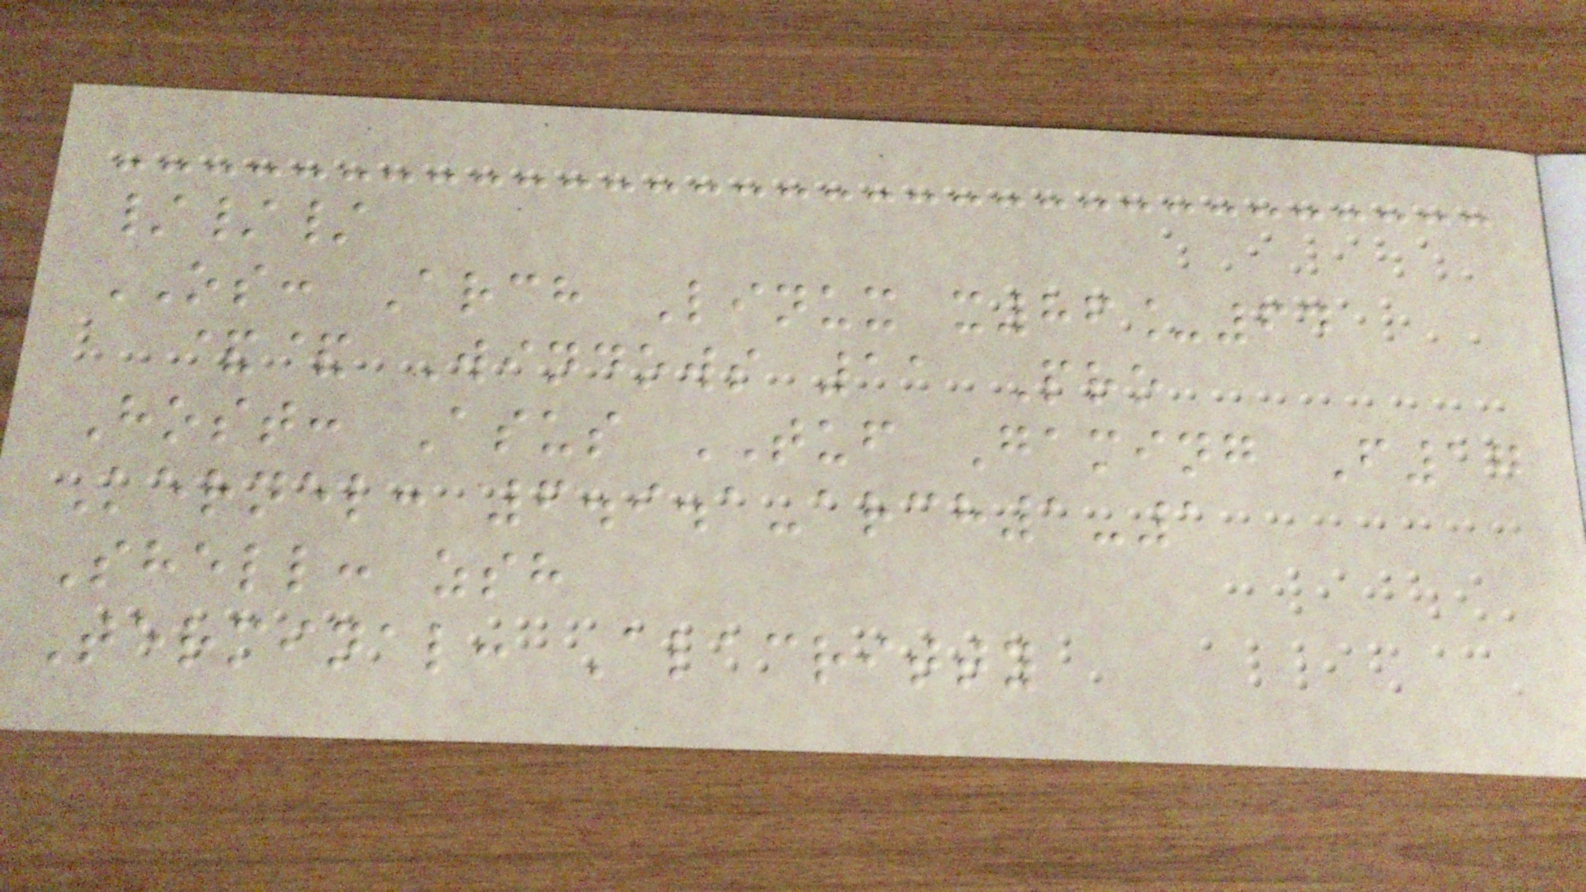///
OS: Arch Linux x86_64
&& Windows 11 Pro
Host: Asus TUF Gaming F17
Kernel: 6.9.1-arch1-1
Shell: zsh
Terminal: Alacritty
